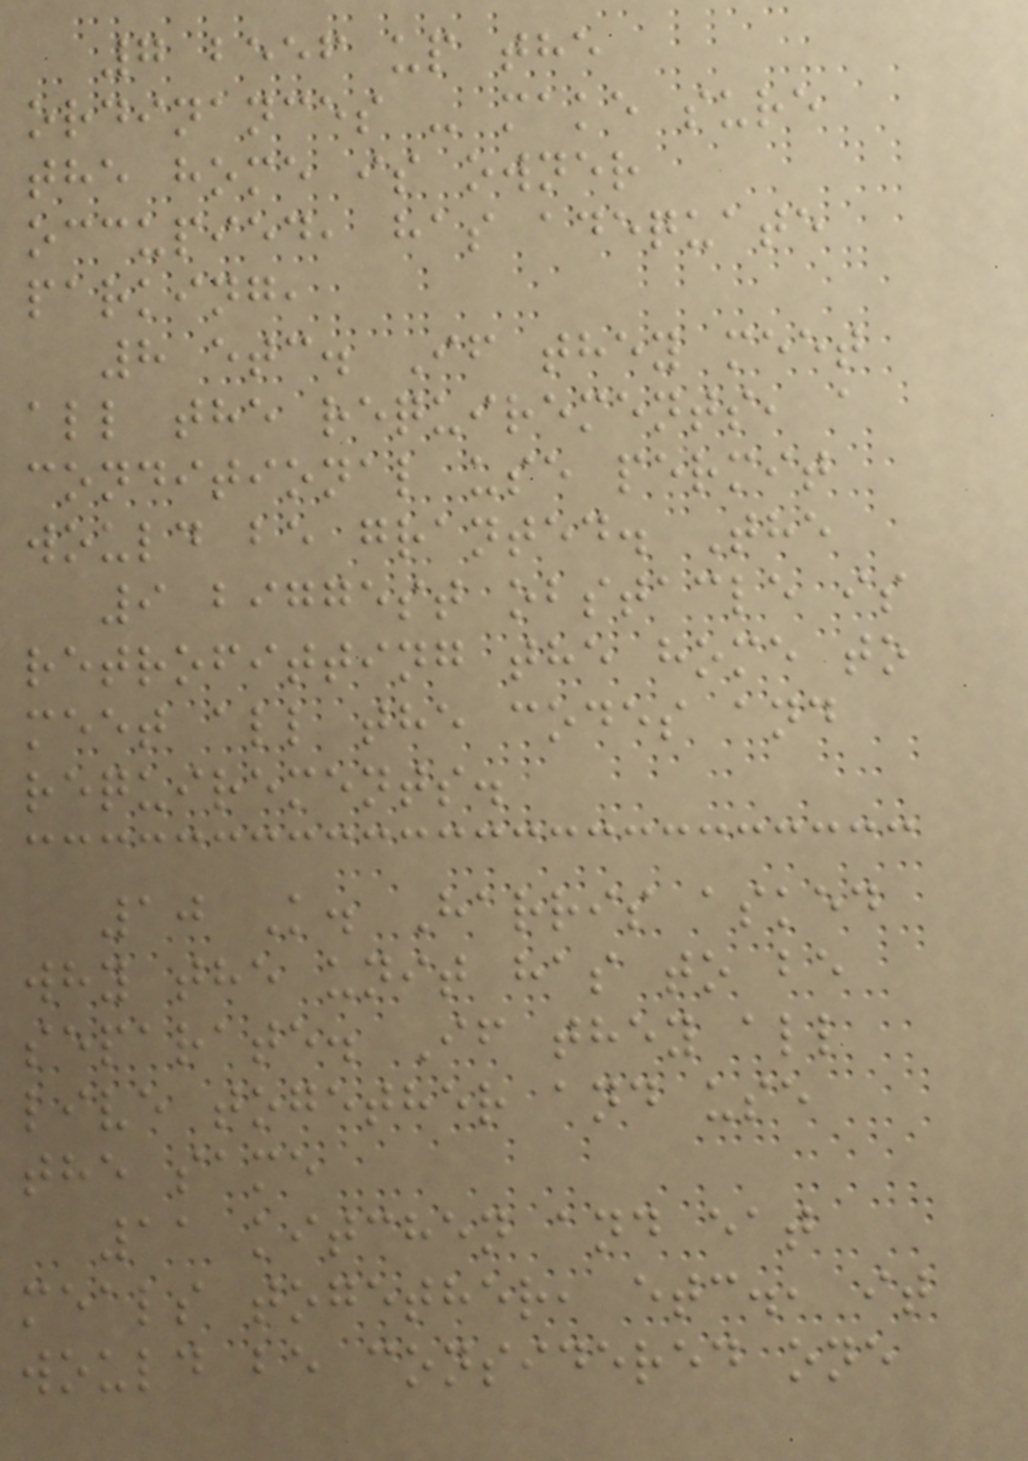7 beef up the
ordinances - make sure
the home is owner
occupied, has adequate
parking,
8 etc. If they meet
all the requirements, a
conditional use permit
would be granted. The
9 biggest obstacle is
retrofitting the home to
meet all the codes and
requirements.
10 K. Harris asked
why the unit has to be
separate. If they all
live together and use
the same
11 kitchen and eat
meals together, etc., it
would be considered one
